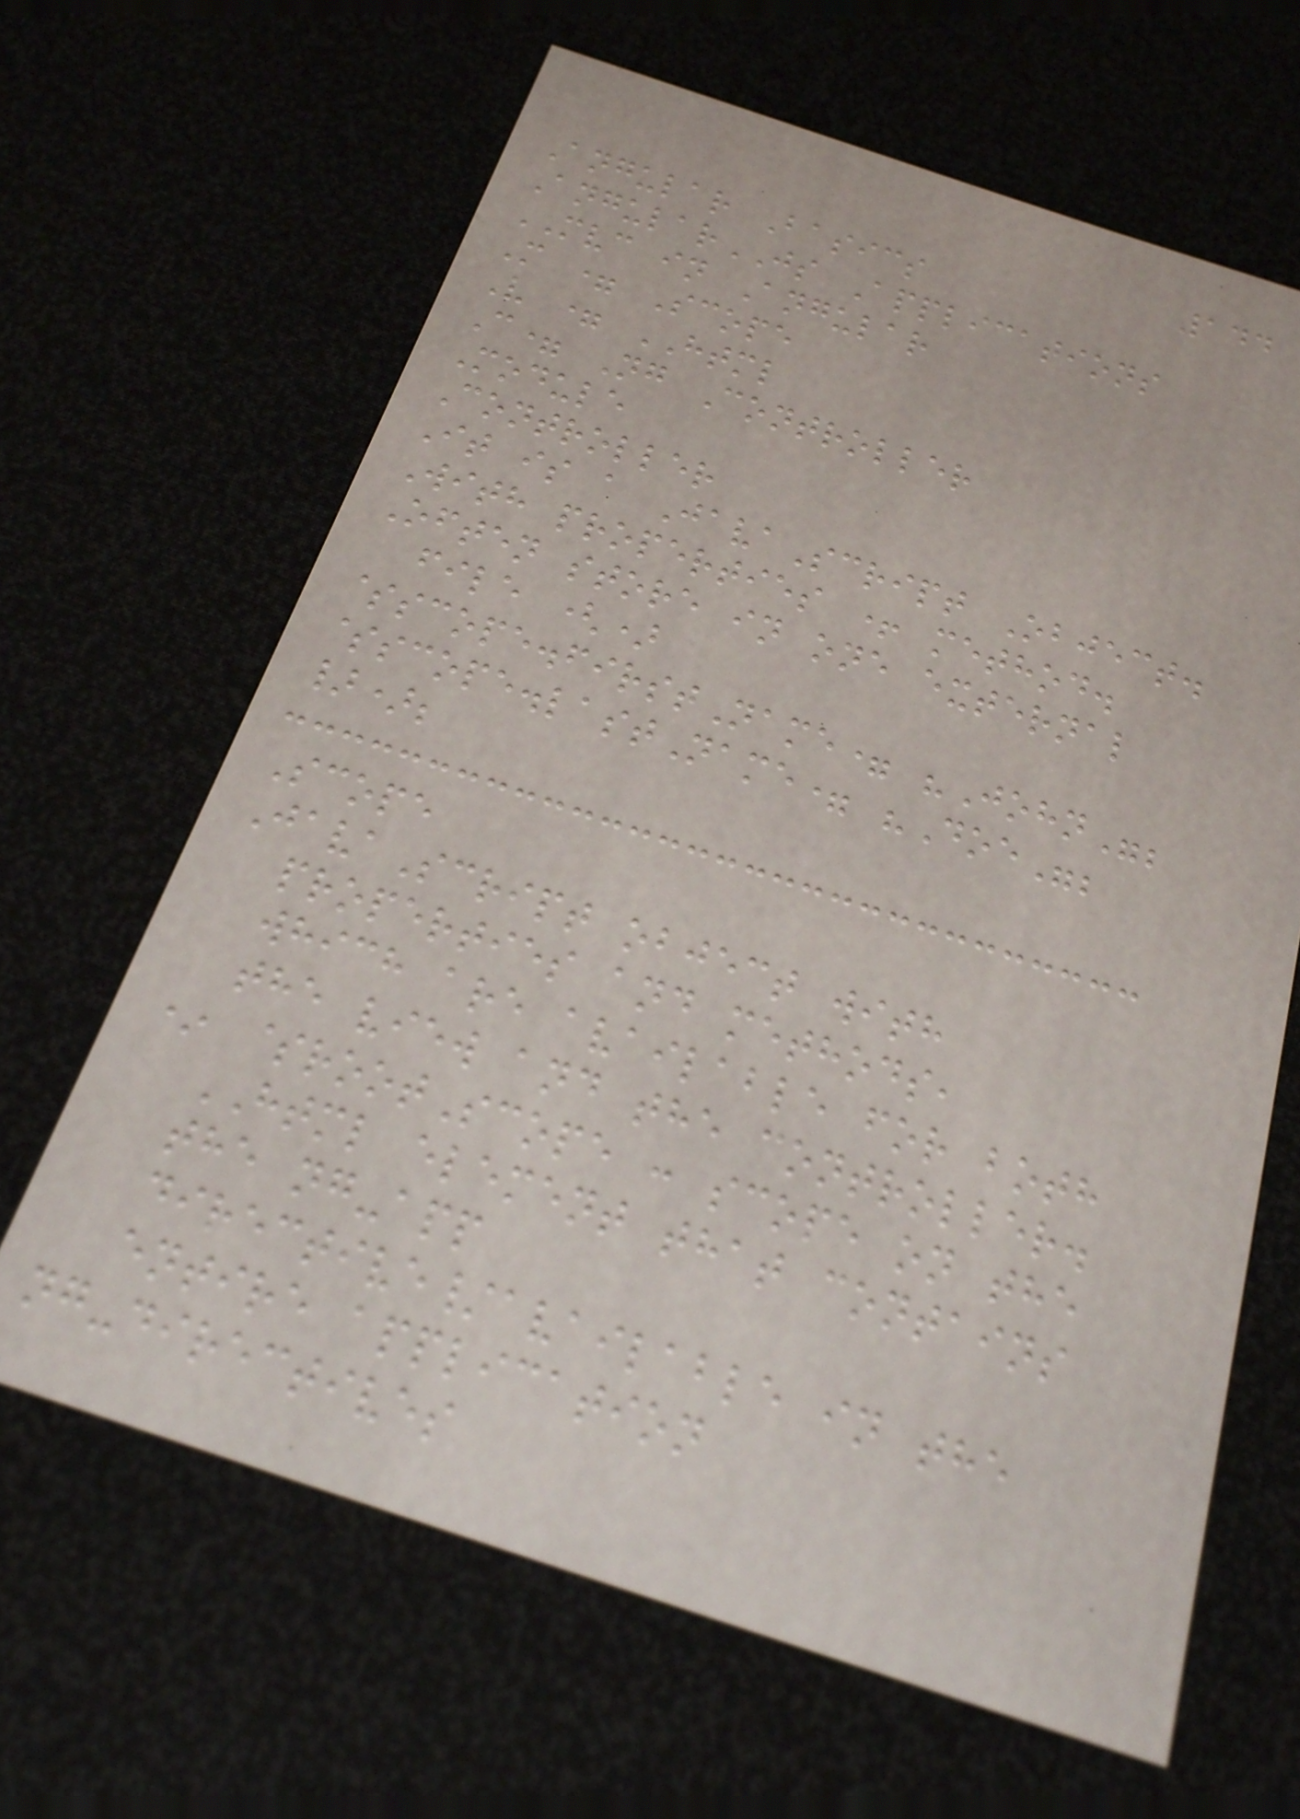144
Angular Basics
AngularJS Applications
MVC in Angular
M = Scope
V = HTML
C= Ng Controller
Module
Controller
It is a JavaScript Object.
With properties + method.
Often store in one external
file ()
$scope.firstName= "John";
$scope.lastName= "Doe";
});
Scope
JavaScript object with
properties and methods,
which are available for both
the view and the controller.
* $rootScope : scope on the
HTML element that contains
the ng-app
directive/available in the
entire application
ng-directives
